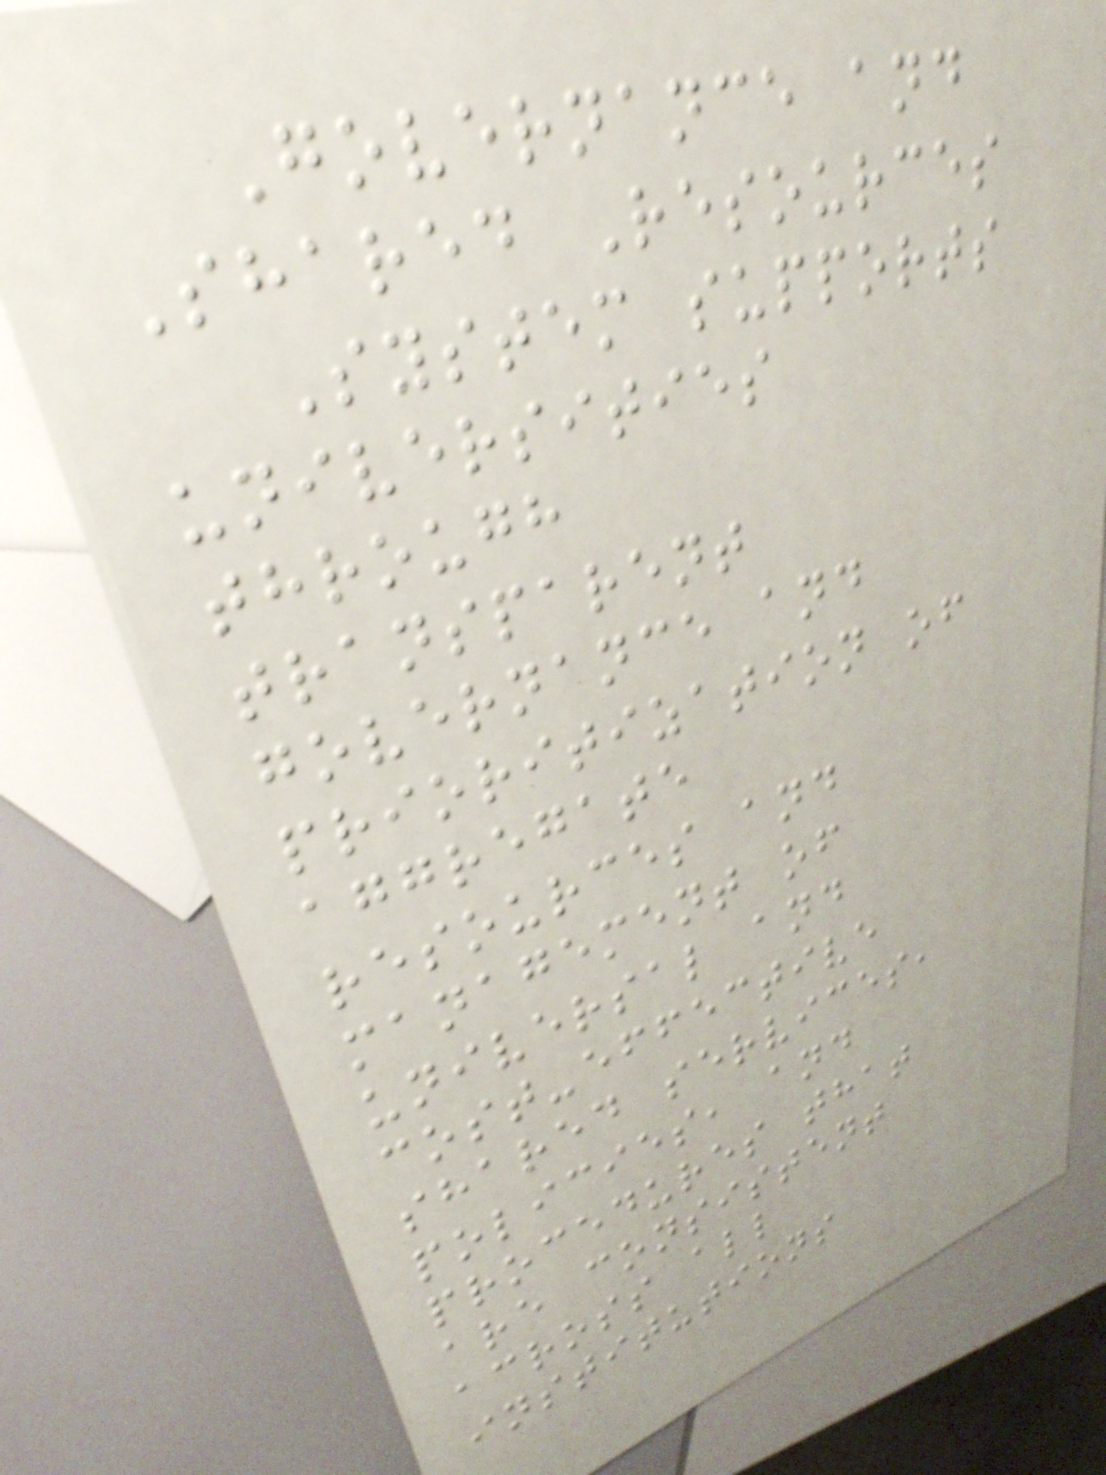Governance and
Shared Resources
System supports
universities
through
transparent
governance and
prioritization of
aggregate
resources and
management of
universal and
cost-effective
shared services,
policies, and
procedures that
are consistent
across all
institutions
